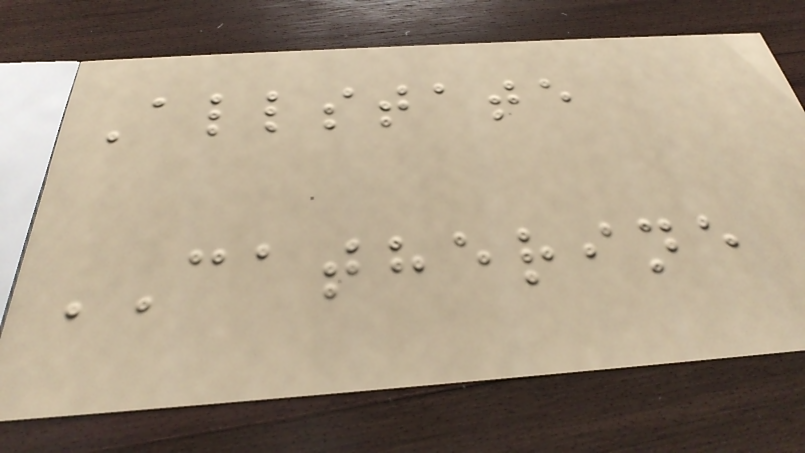Allstate
CATHERINE
